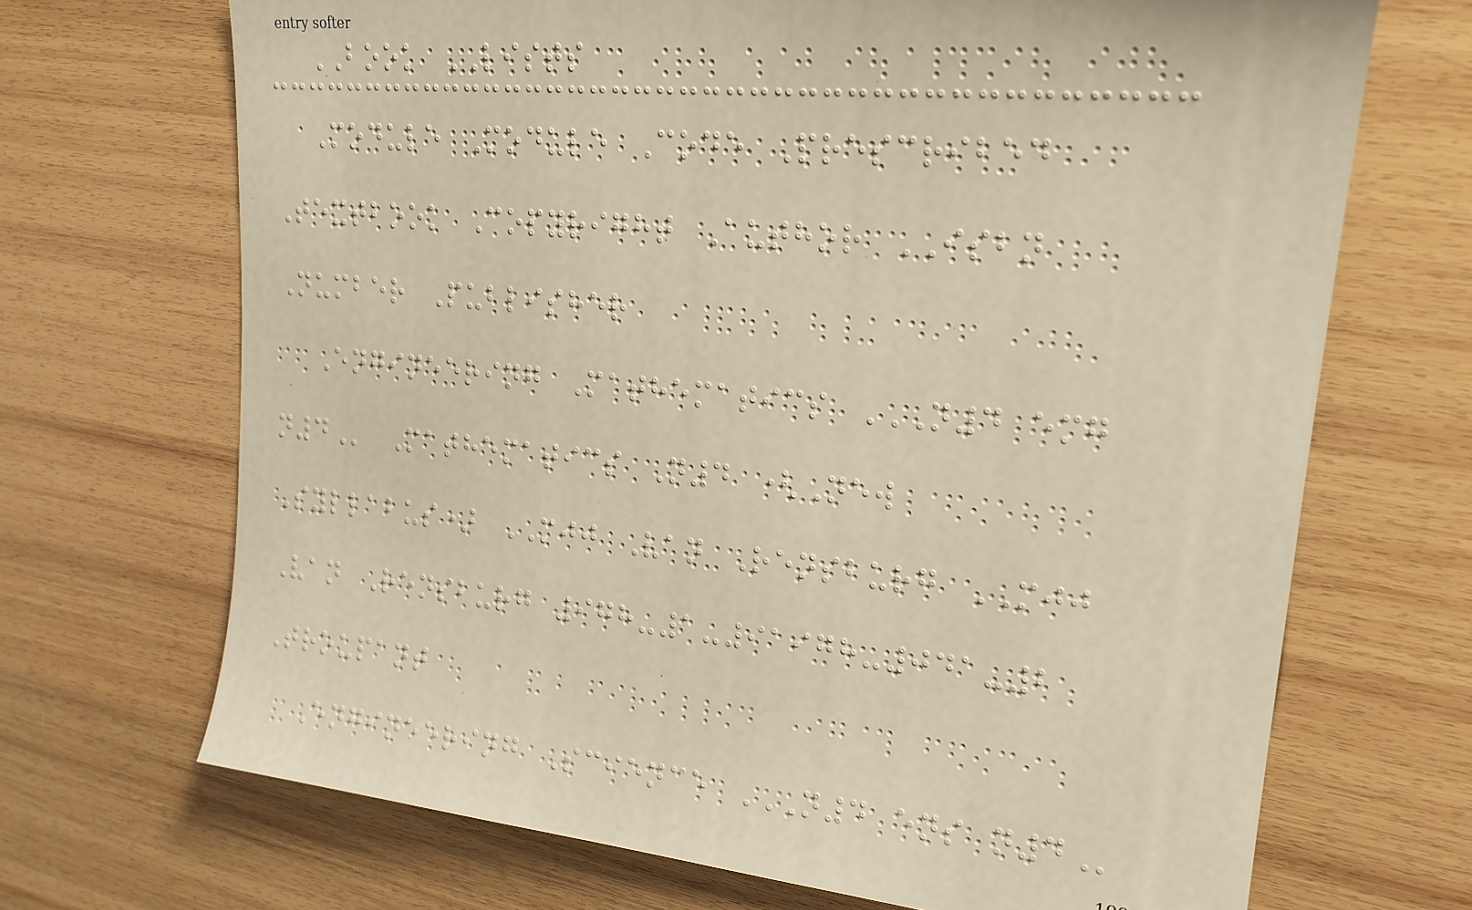BOOK LISTS
Module Module Code Prescribed
Textbook Copyright Author ISBN
Number Publisher
Engineering Mathematics N4 EMG
N4 Mathematics N4 (New
Syllabus) MJJ Van Rensburg MJJ
Van Rensburg 978-1-91978-041-2
Troupant
Engineering Science N4 ENS N4
